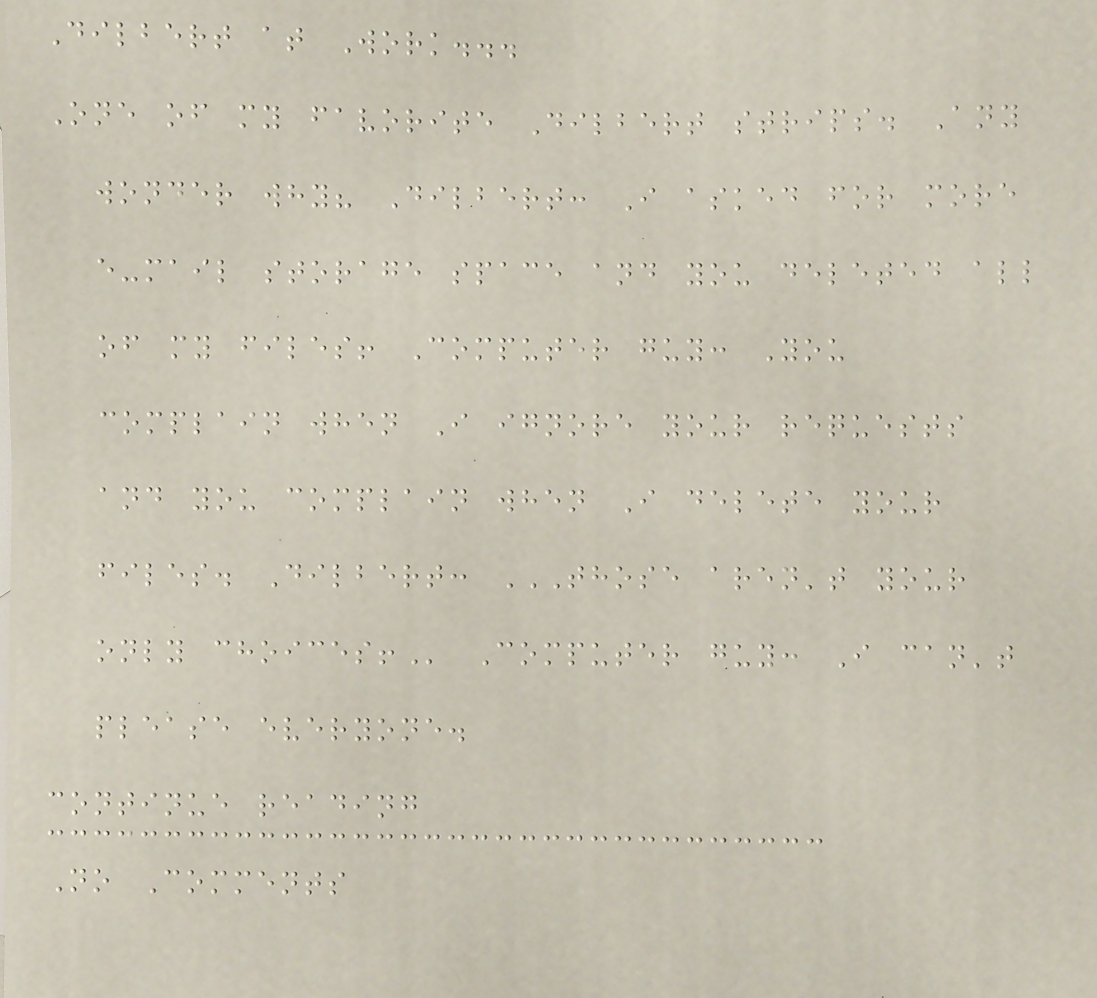Dilbert at Work...
One of my favorite Dilbert strips. Any
wonder why? Dilbert: I asked for more
e-mail storage space and you deleted all
of my files! Computer guy: You
complain when I ignore your requests
and you complain when I delete your
files. Dilbert: THOSE AREN'T YOUR
ONLY CHOICES! Computer guy: I can't
please everyone.
continue reading
No Comments
